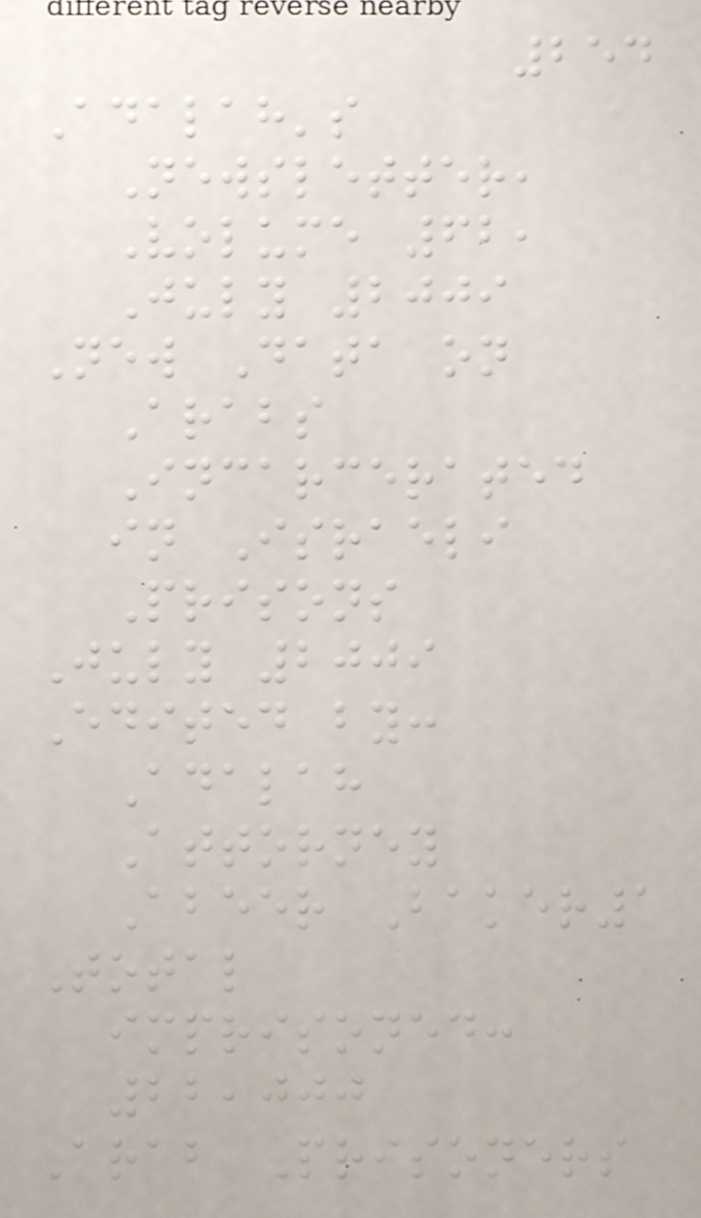254
Adalah's
Newsletter,
Volume 62,
July 2009
New Data on
Arabs
Incarcerated
in Israeli
Prisons
July 2009
Edited by:
Adalah
Attorney
Abeer Baker1
Total
imprisoned:
22,000
Arab Prisoners
